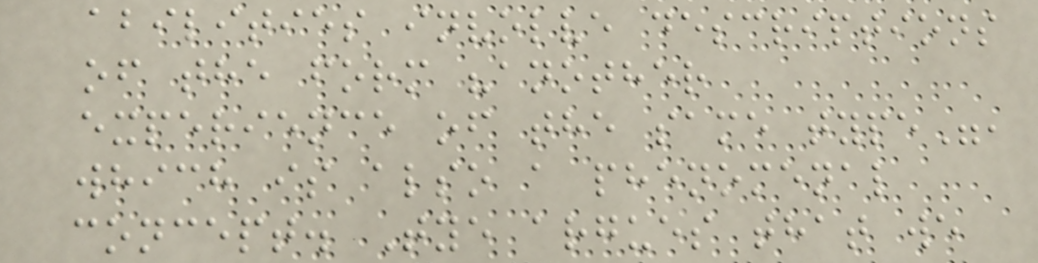abilities involve descriptions
of the form "another
experience of the same type",
which is also a phenomenal
concept. Tye argues that we
